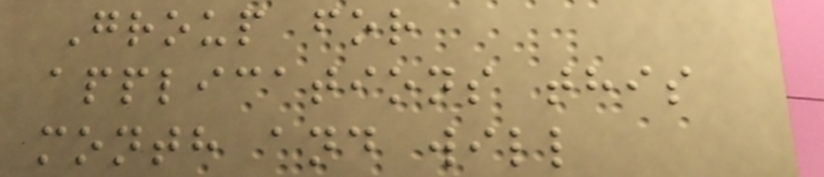Group for
applications this
month and will
